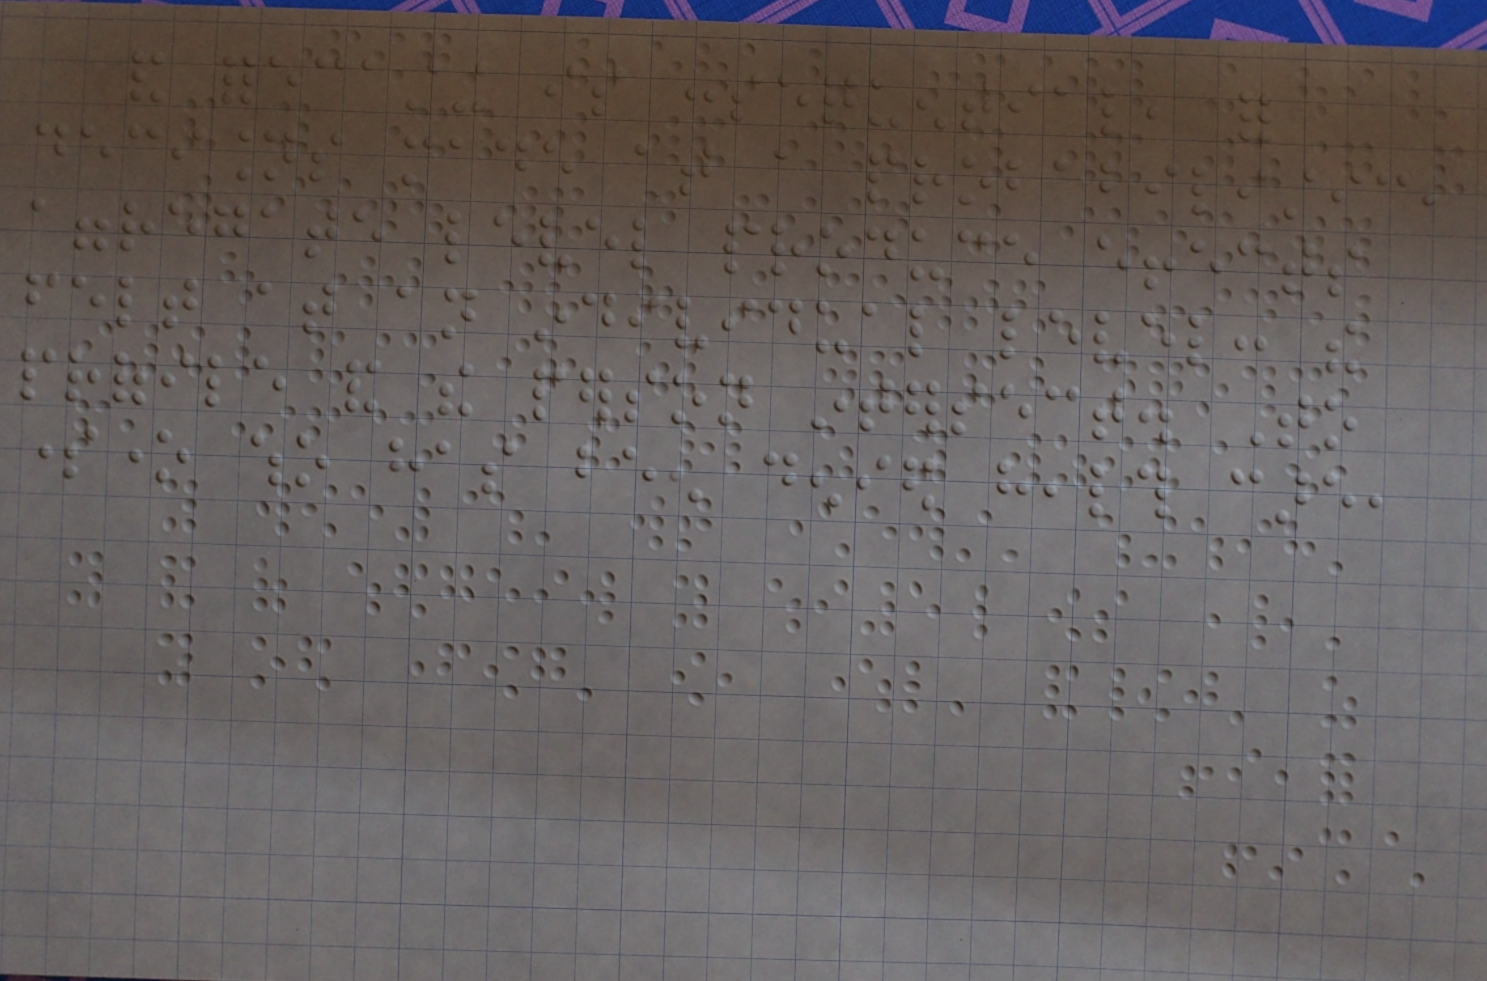and forecasting is consequential, for
decisions made at a probabilistic,
aggregate level produce effects
felt at an individual level: the
profile and the person intersect. To
someone who has been denied health care,
